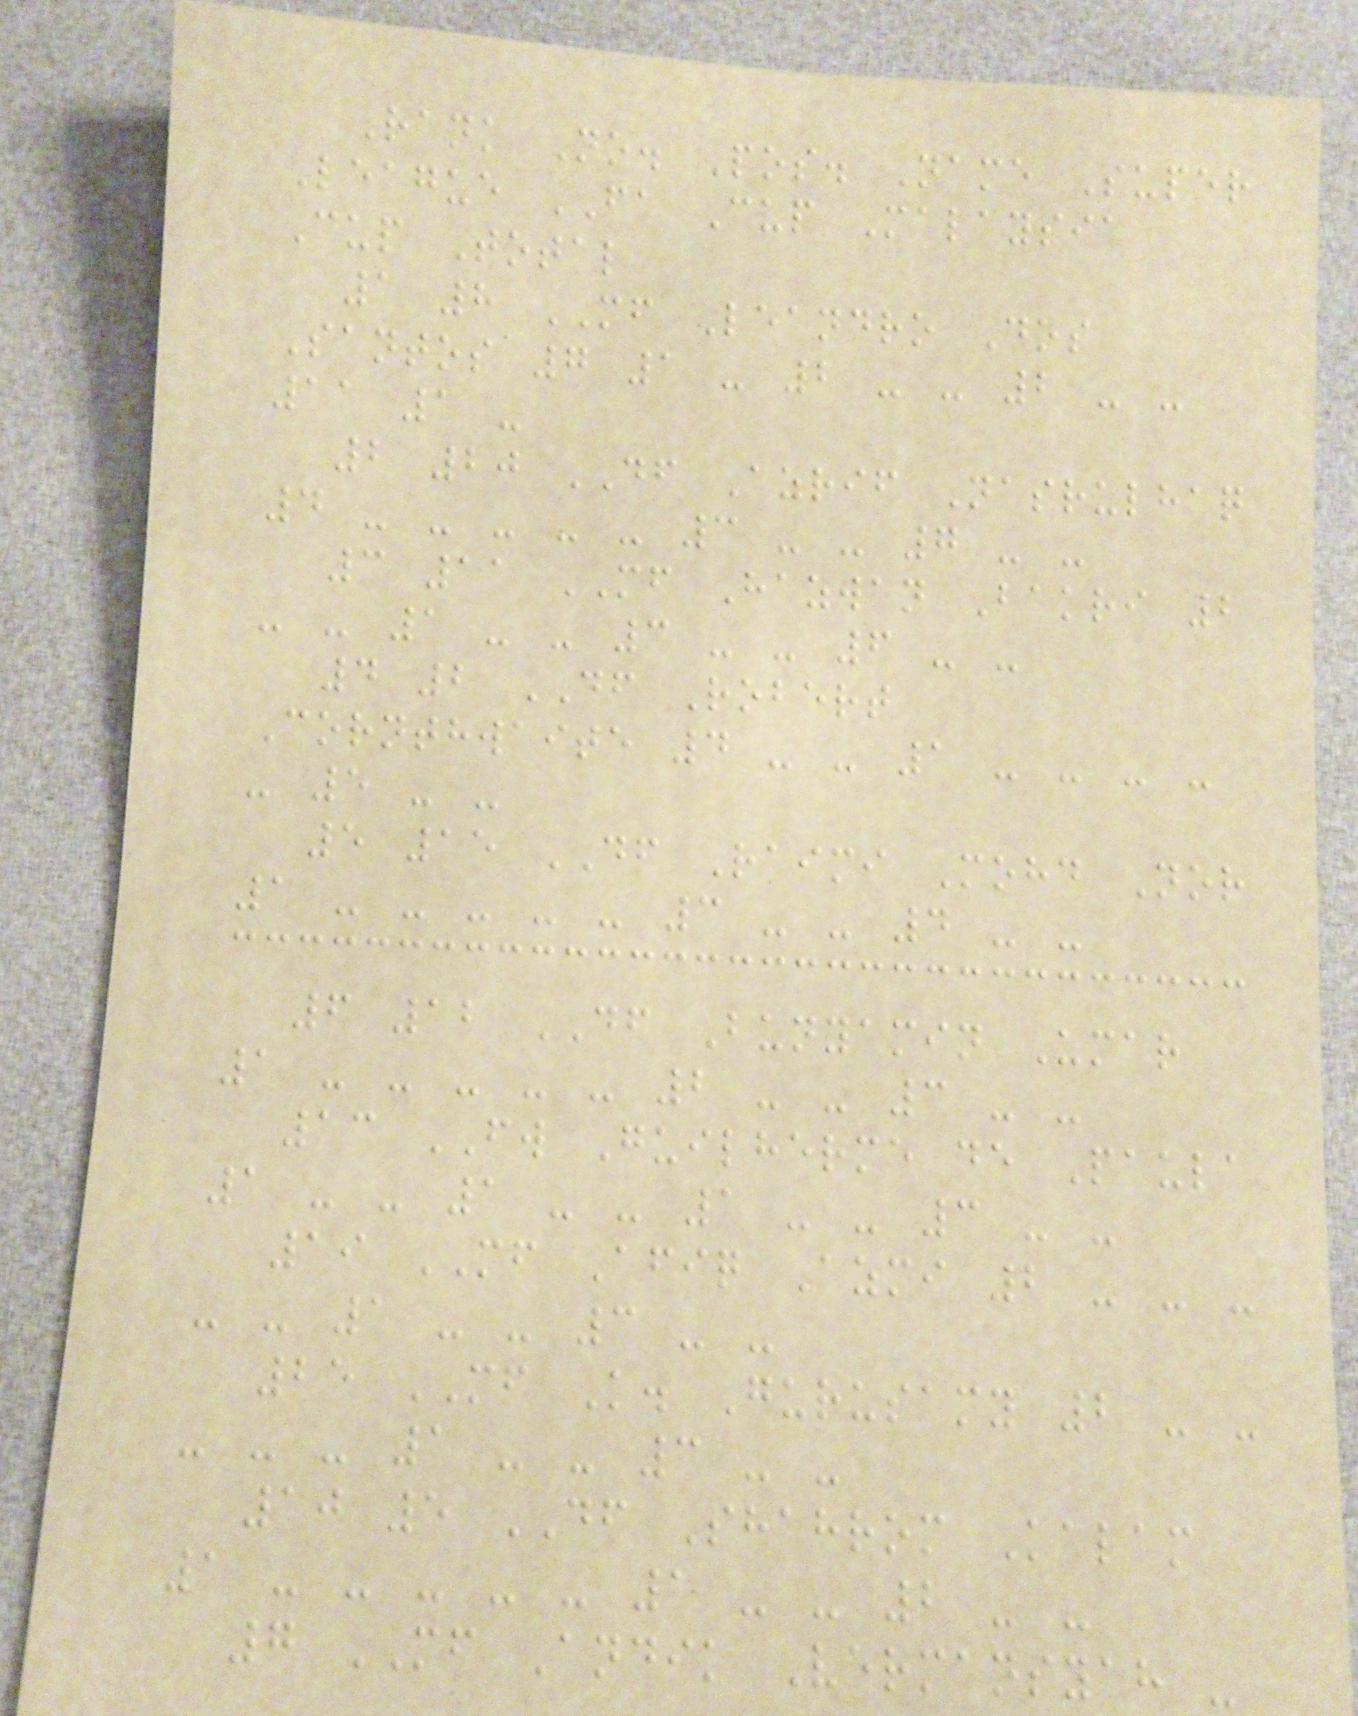Rank No. Pos. Name Super
League FA Cup Malaysia
Cup Total
1 8 MF Leandro Dos
Santos 7 1 - 2 - - 2 - -
11 1 -
2 20 DF Azrif Nasrulhaq
4 - - - - - 3 - - 7 - -
3 11 MF Hazwan Bakri 2
- - 1 - - 3 - - 6 - -
4 2 DF Robert
Cornthwaite 4 - - 1 - - - -
- 5 - -
5 15 DF Raimi Mohd Nor
1 - - - - - 3 - - 4 - -
6 12 DF Bunyamin Umar
1 - - - - - 2 - - 3 - -
13 FW Guilherme de Paula
1 - - 1 - - 1 - - 3 - -
19 MF Afiq Azmi 2 - - -
- - 1 - - 3 - -
25 MF K. Gurusamy 2 - -
- - - 1 - - 3 - -
10 5 DF Shahrom Kalam
1 - - - - - 1 - - 2 - -
7 MF Andik Vermansyah -
